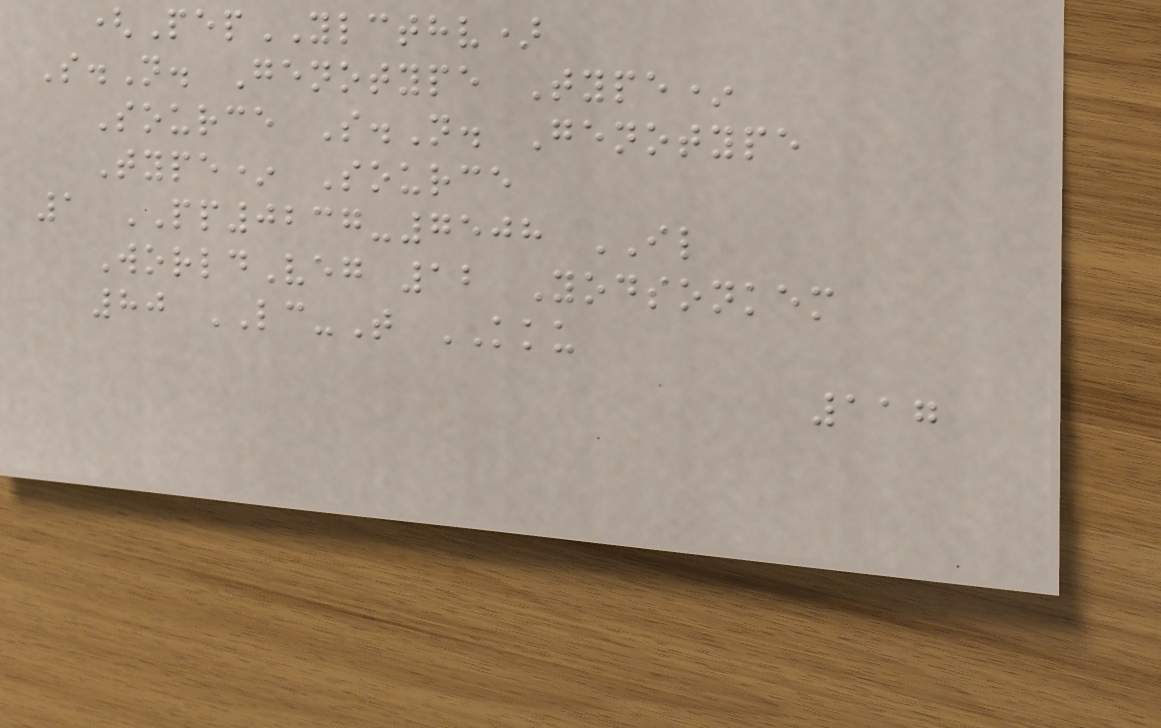(PepYLCTHV)
S.N. Genotype Type*
Source S.N. Genotype
Type* Source
1 PP0237-7508 IL
WorldVeg 12 Yodsonkem
80 LC-T KKU
117
